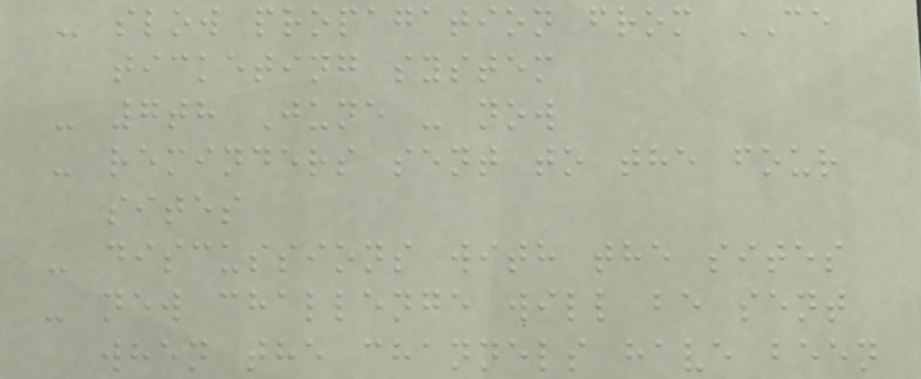- slow propagation from CE
ticketing system
- 7th June - now
- reminders sent to the four
sites
- discussions with the sites
- new challenge will be sent
when the channels have been
